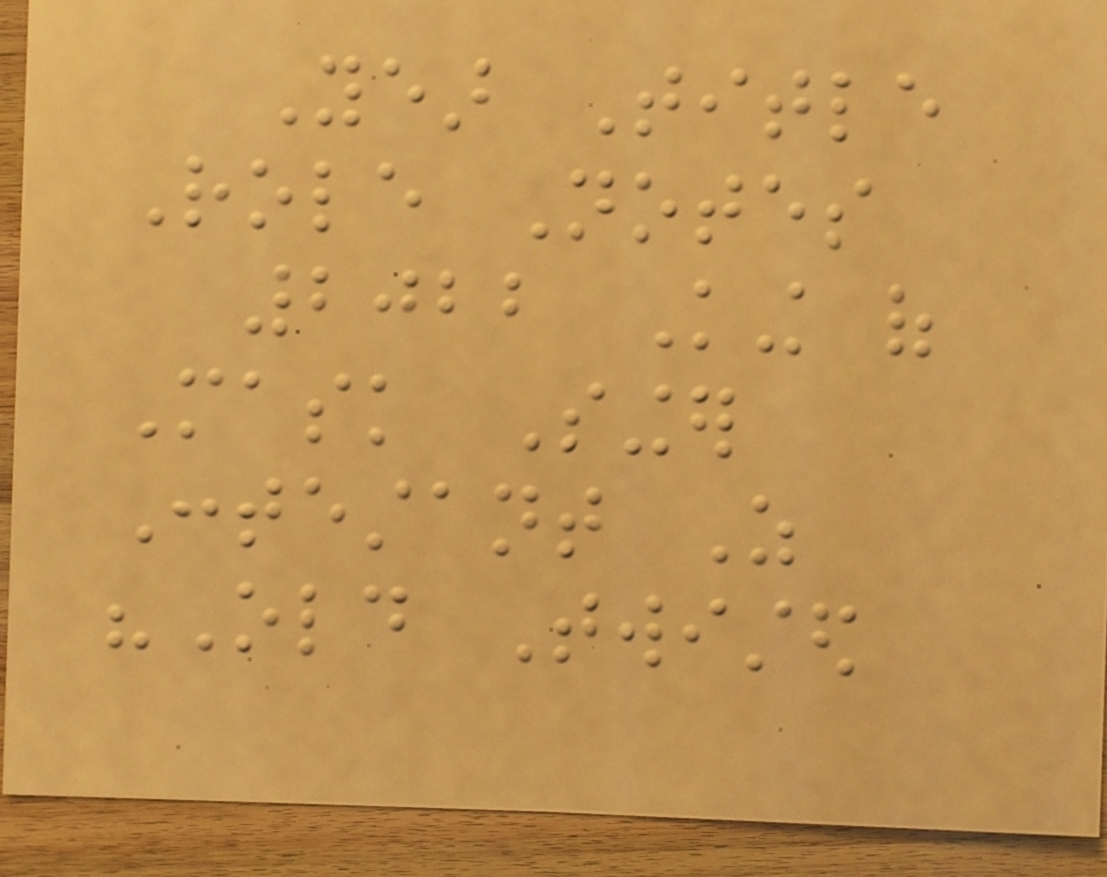Year Title
Role Notes
2022 King of
Mask Singer
Contestant As
"Old Twisted
